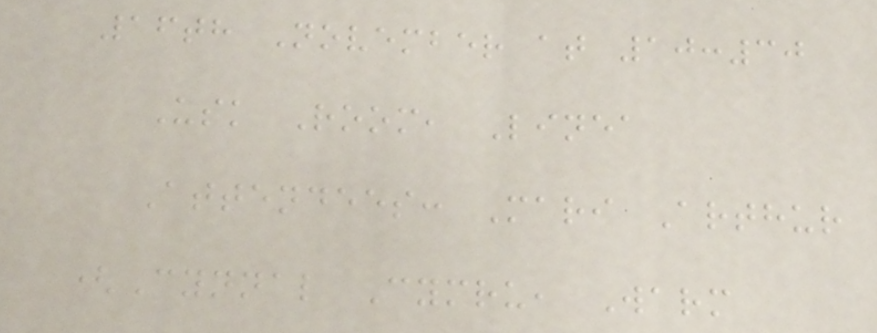16th November at 10:30
Usk Room, Linea
Attendees: Mari Arthur
(Cynnal Cymru, Warm
